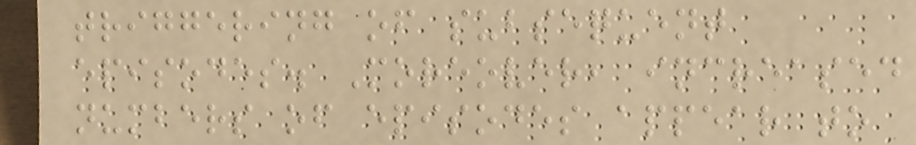triggering of subsequent
episodes. Moreover, increased
numbers of episodes appear to
